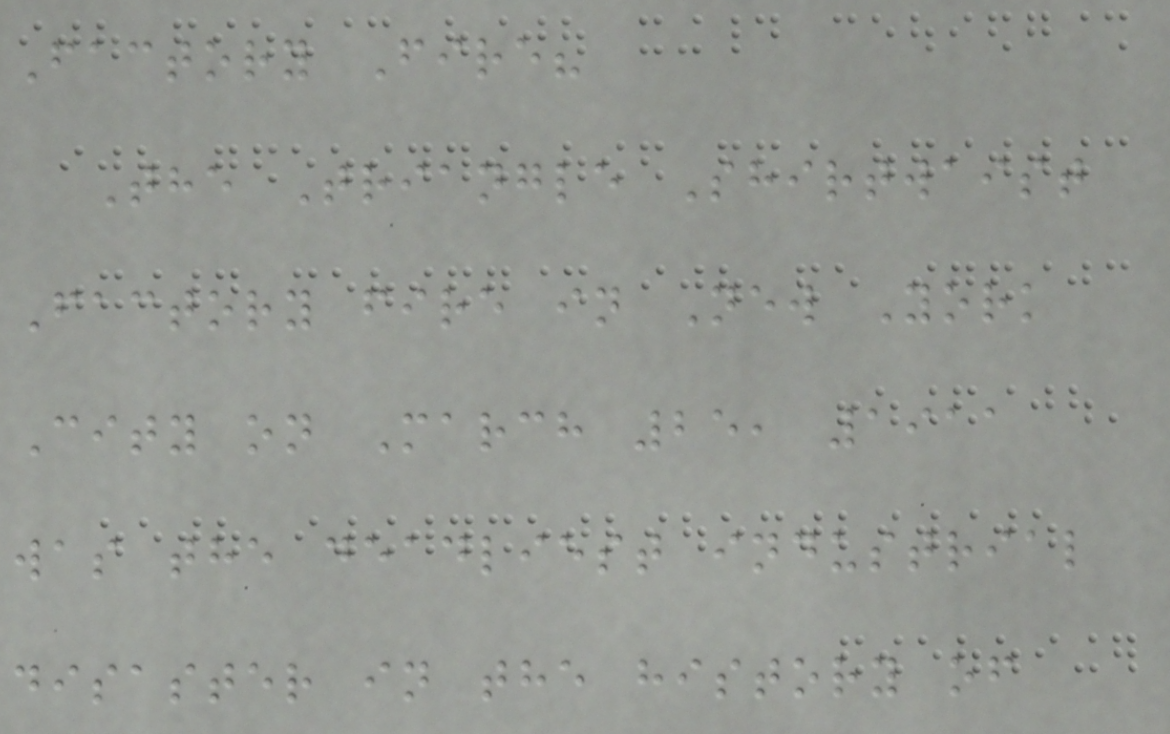Factory Fire?
The Triangle Shirtwaist
Factory fire in New York
City on March 25, 1911
was the deadliest industrial
disaster in the history of
